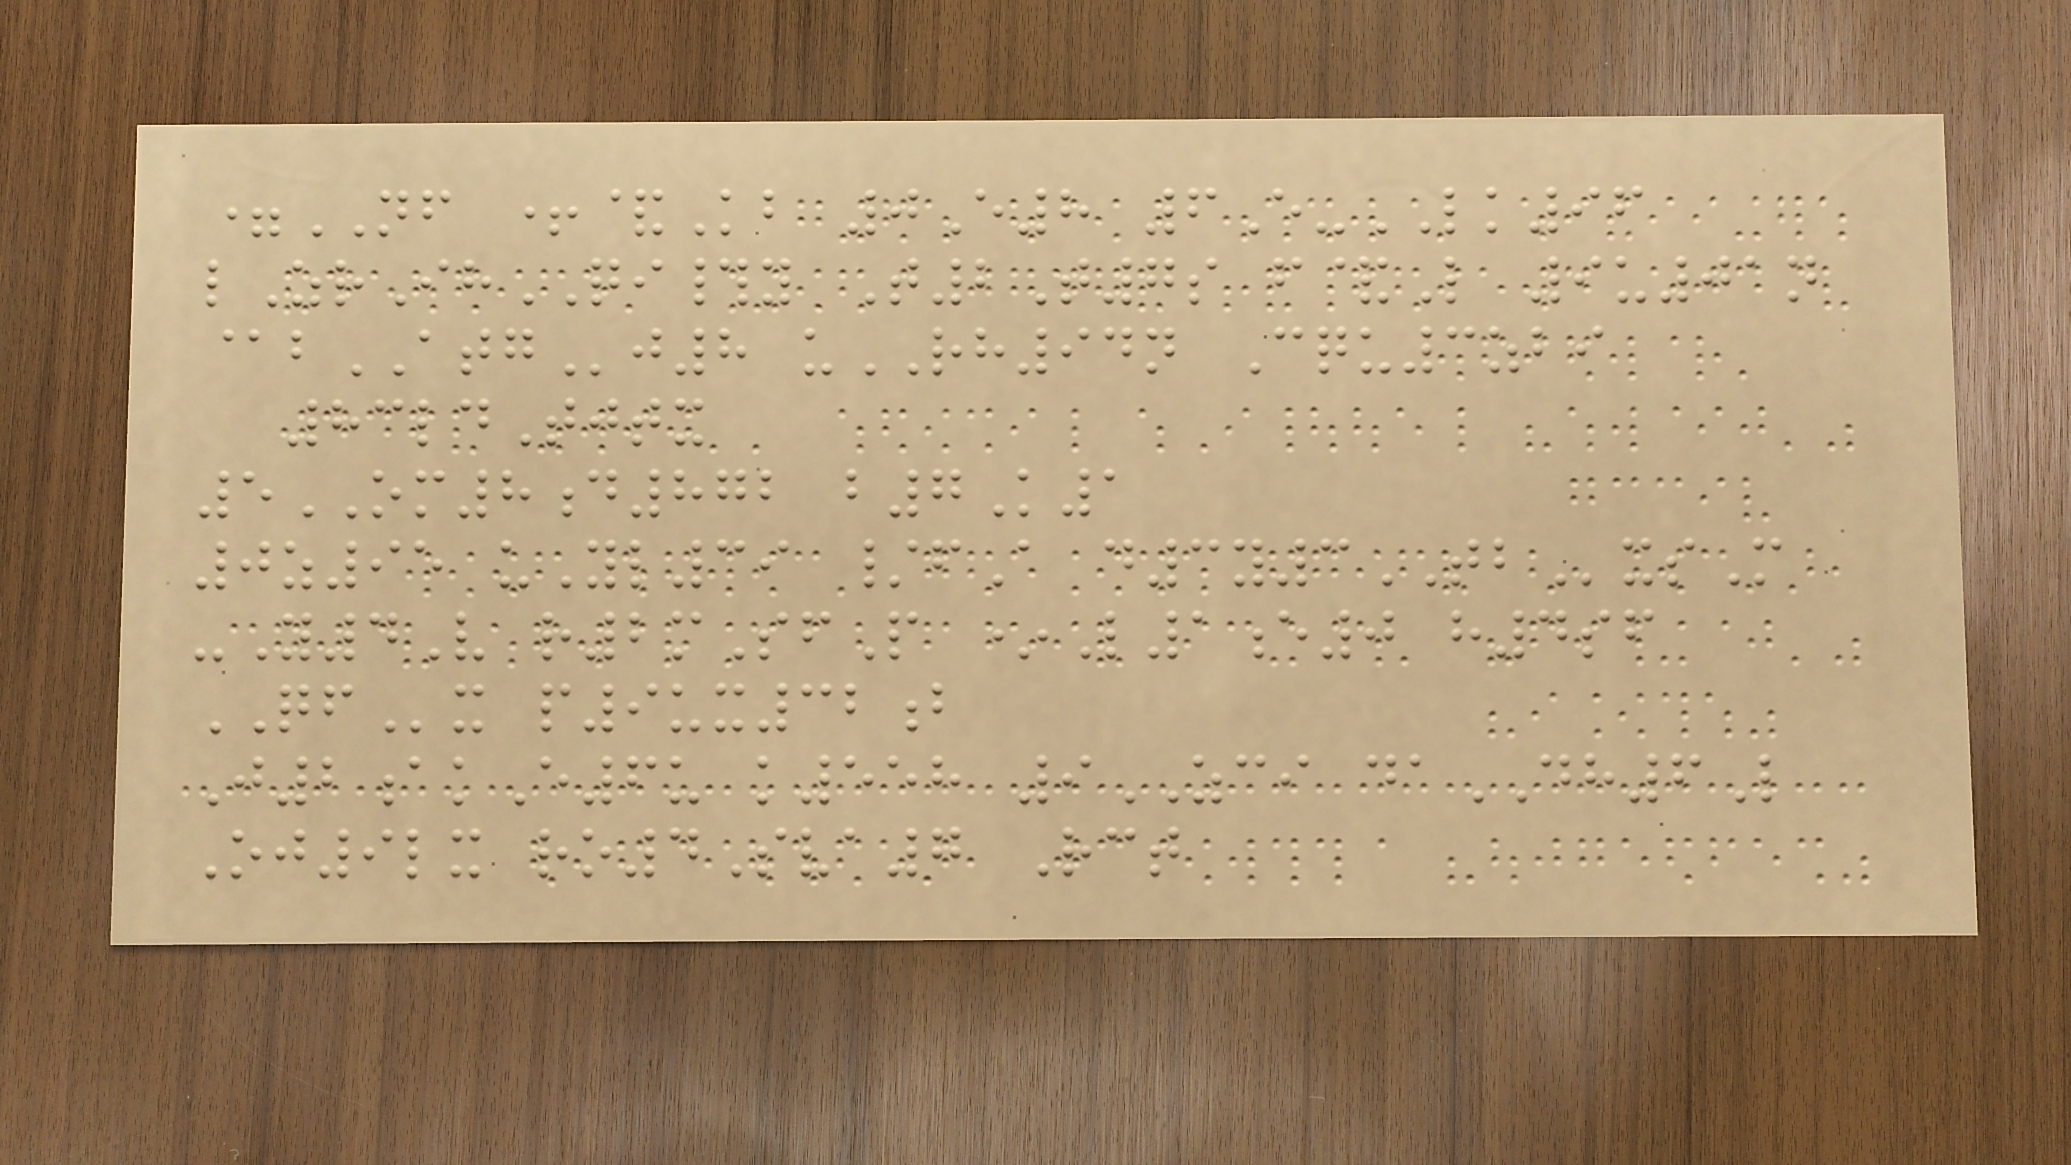=NF +&Kb 0E8 6E-LK96
lZrIhQI#y T2T7s f&L 9u01n
@bATGj8 uRH94n Cqu3zbi
83ldTjtx
5OM8d872 b7K1
0z95 uYl39 /fA d3y3TBxsM
-Y4V r2mSfP *L1e0 h4sf
QFx p9ux32b
J2akE6u k558 9ZCI daDH6L
Oj9lx ro4Sva7 Rct
